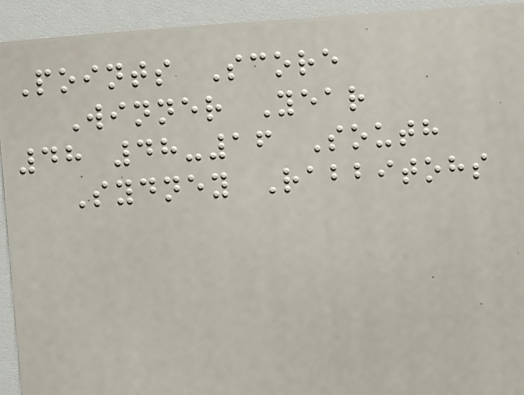Points Score
Winner Year
48 48-16 South
Sydney Rabbitohs
